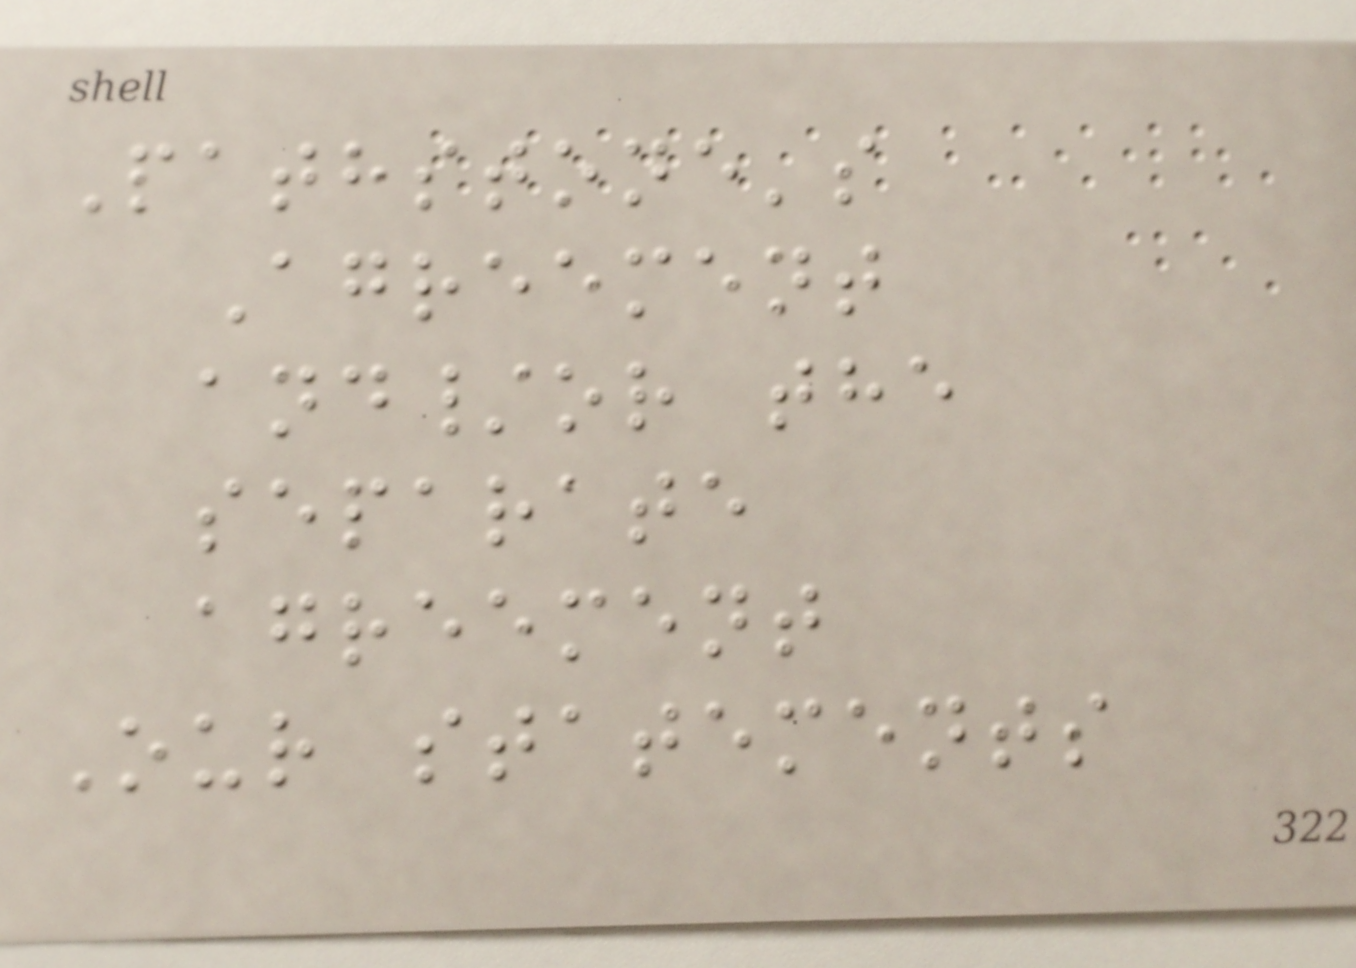Pathstone's
Agreement
and/or the
separate
agreement
Our statements
